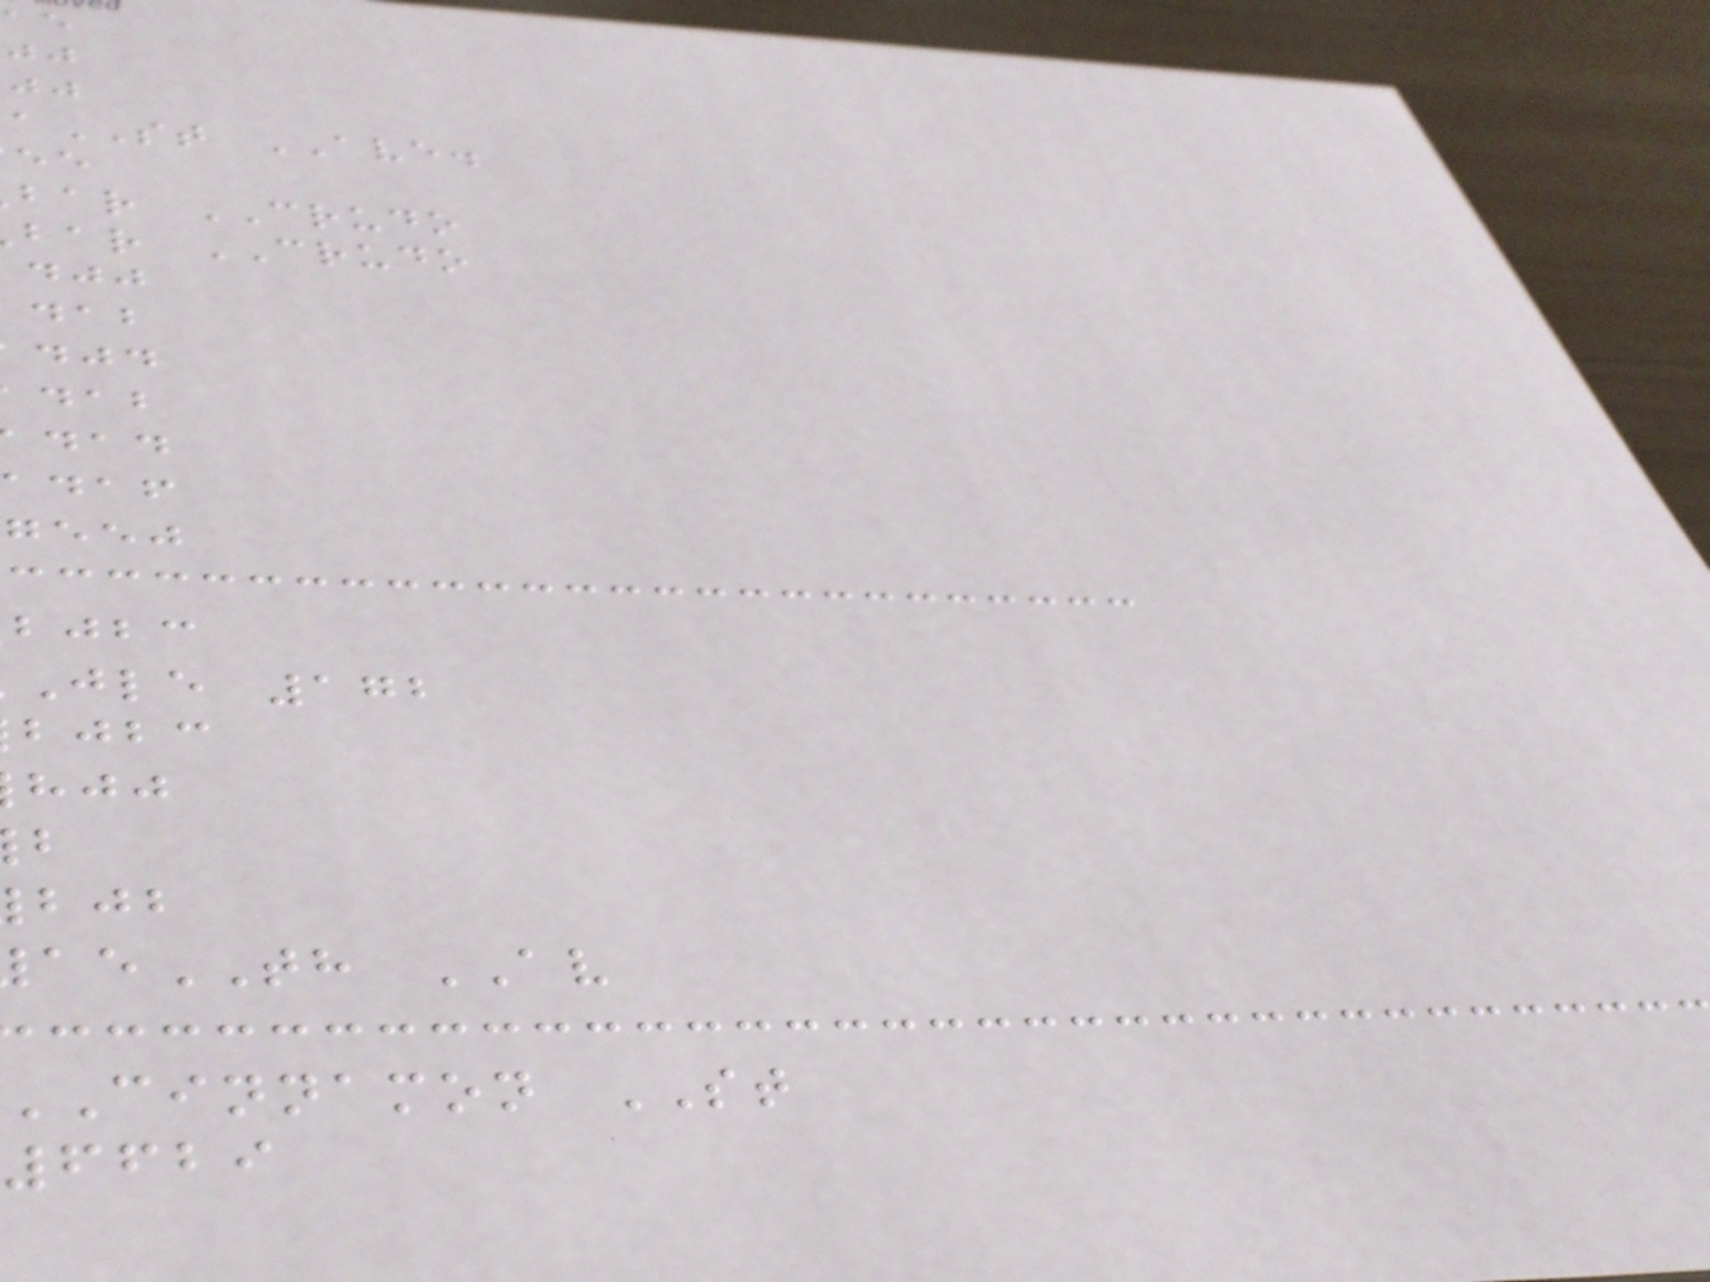ST AVE.
bar CRUDO
bar CRUDO
adaf
geej
bjbc
jle 172
bjbc
TH AV
cinnamon ST
6629
